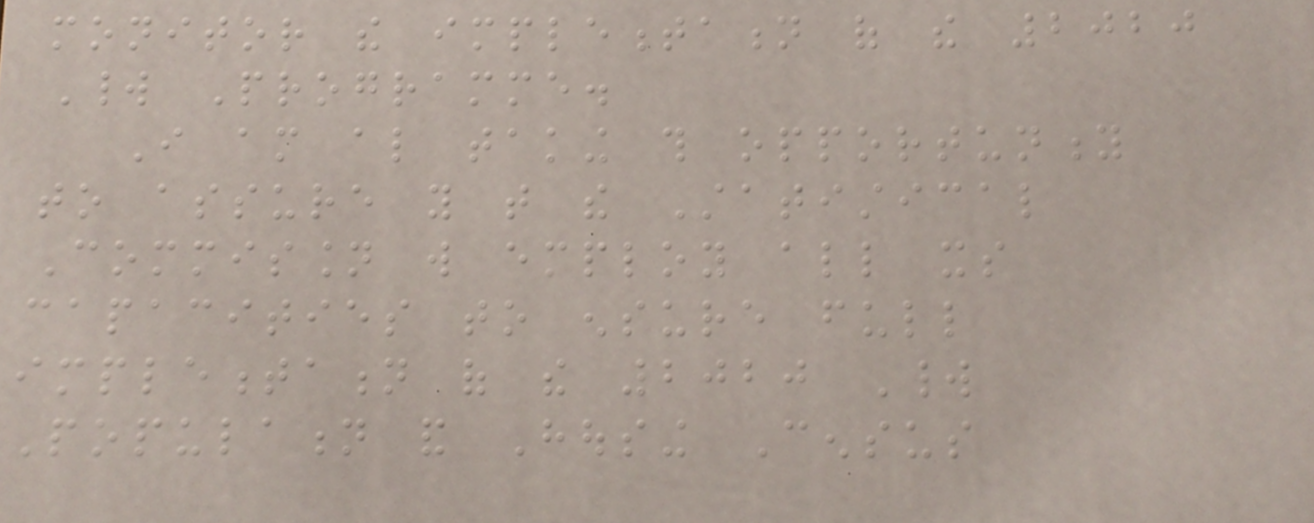monitor the implementation of the 2020
World Programme.
I am also taking this opportunity
to assure you that the Statistical
Commission will employ all its
capacities to ensure full
implementation of the 2020 World
Population and Housing Census
